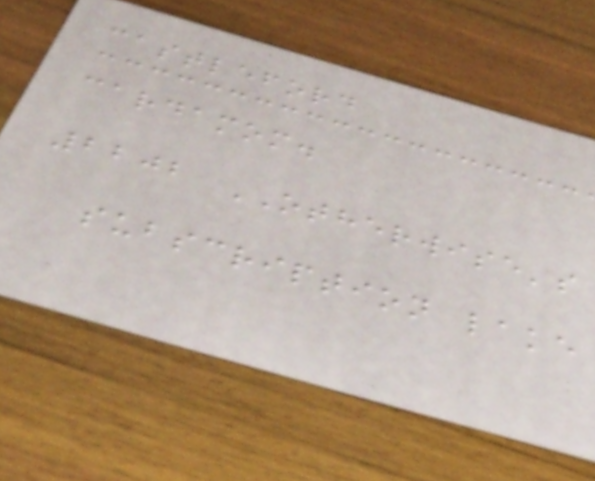castleford
cardamom.
2202 OTHERWISE's
subscription lake
